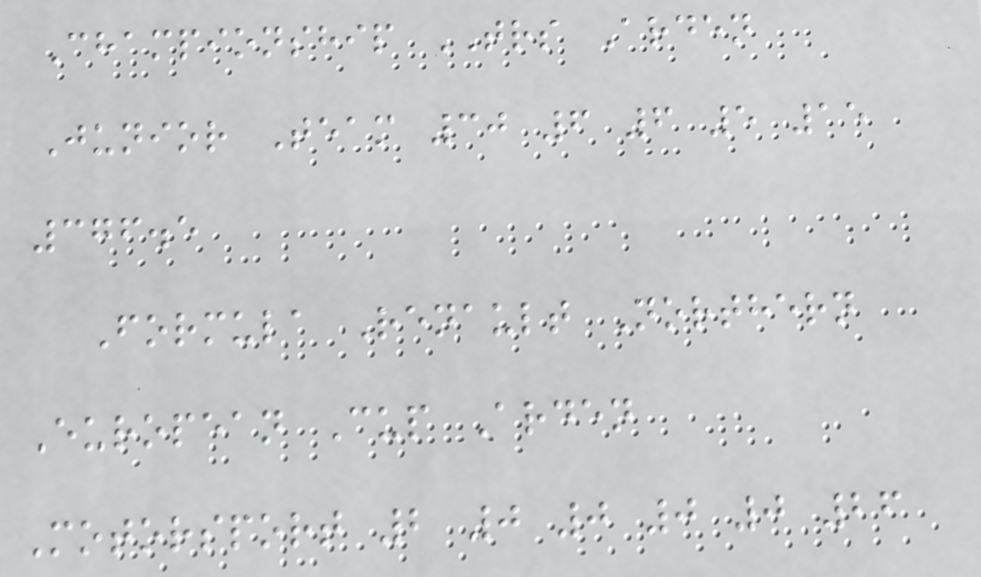Championship TRS Arden
Junior Team 30 6 6 5 15
376.5
Formula Renault Northern
European Cup Arden
Motorsport 2 0 0 0 0 26
